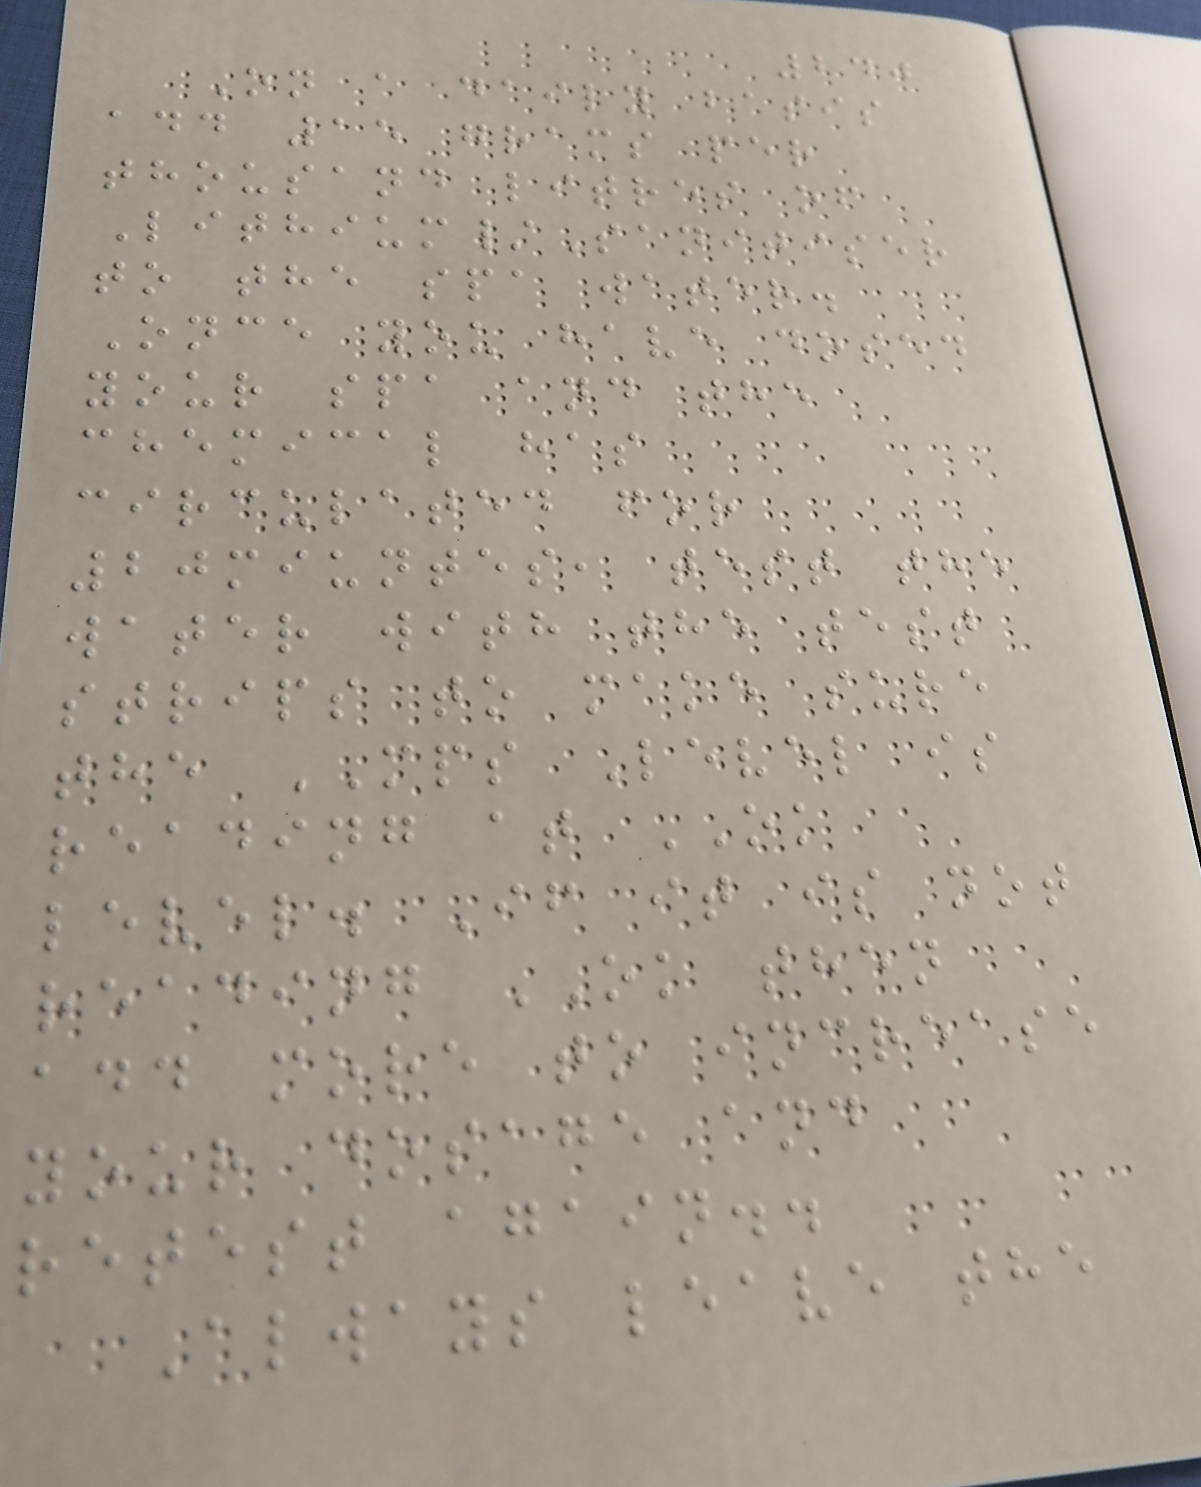240
On a daily basis
add 15 grams per
thousand litres of
Lithium/Sanitiser
to the spa water.
Once you have dosed
your spa and the
chemical has
circulated for
20miuntes, test the
water with the test
strips to make sure
the MPS Level is
reading at OK
level. If it is not
reading OK then
add more to increase
your dosage and
retest again..
Always leave the
